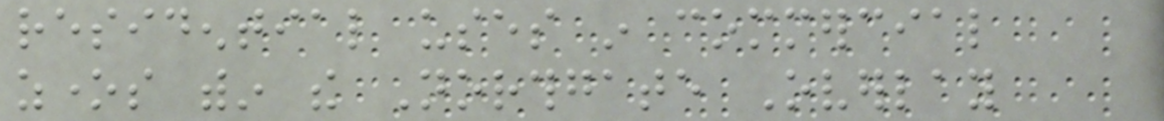residential uses in commercial
zones within the Northgate Overlay
